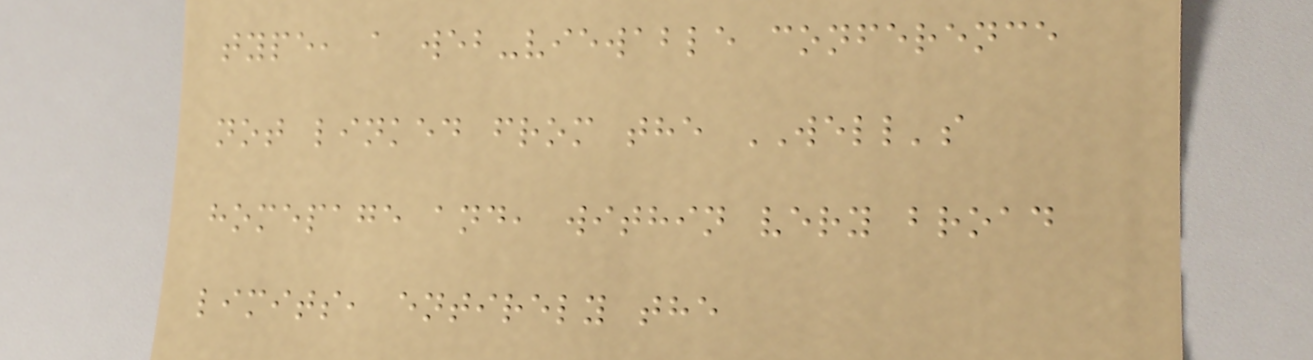type, a web-viewable conference
not linked from the WELL's
homepage and, within very broad
limits, entirely the
